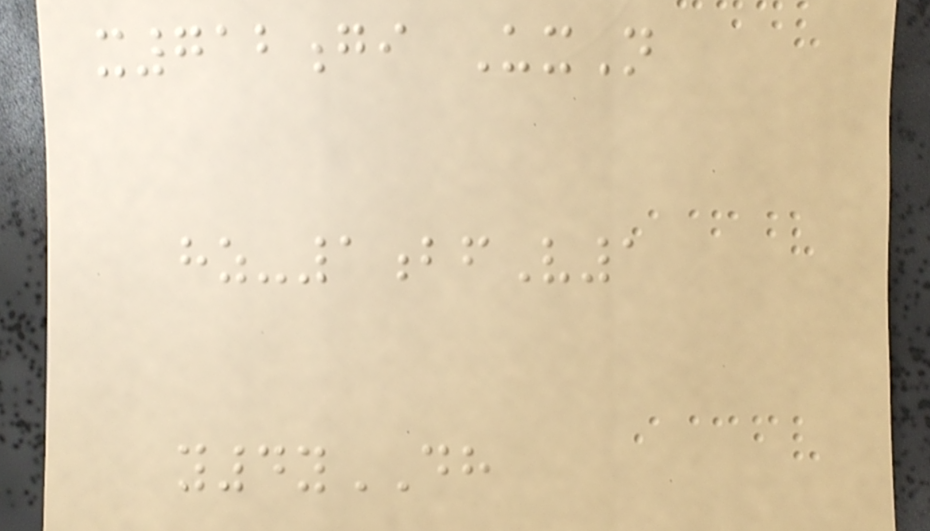x712gi UxN
hz-1bfV1
y4yDH
